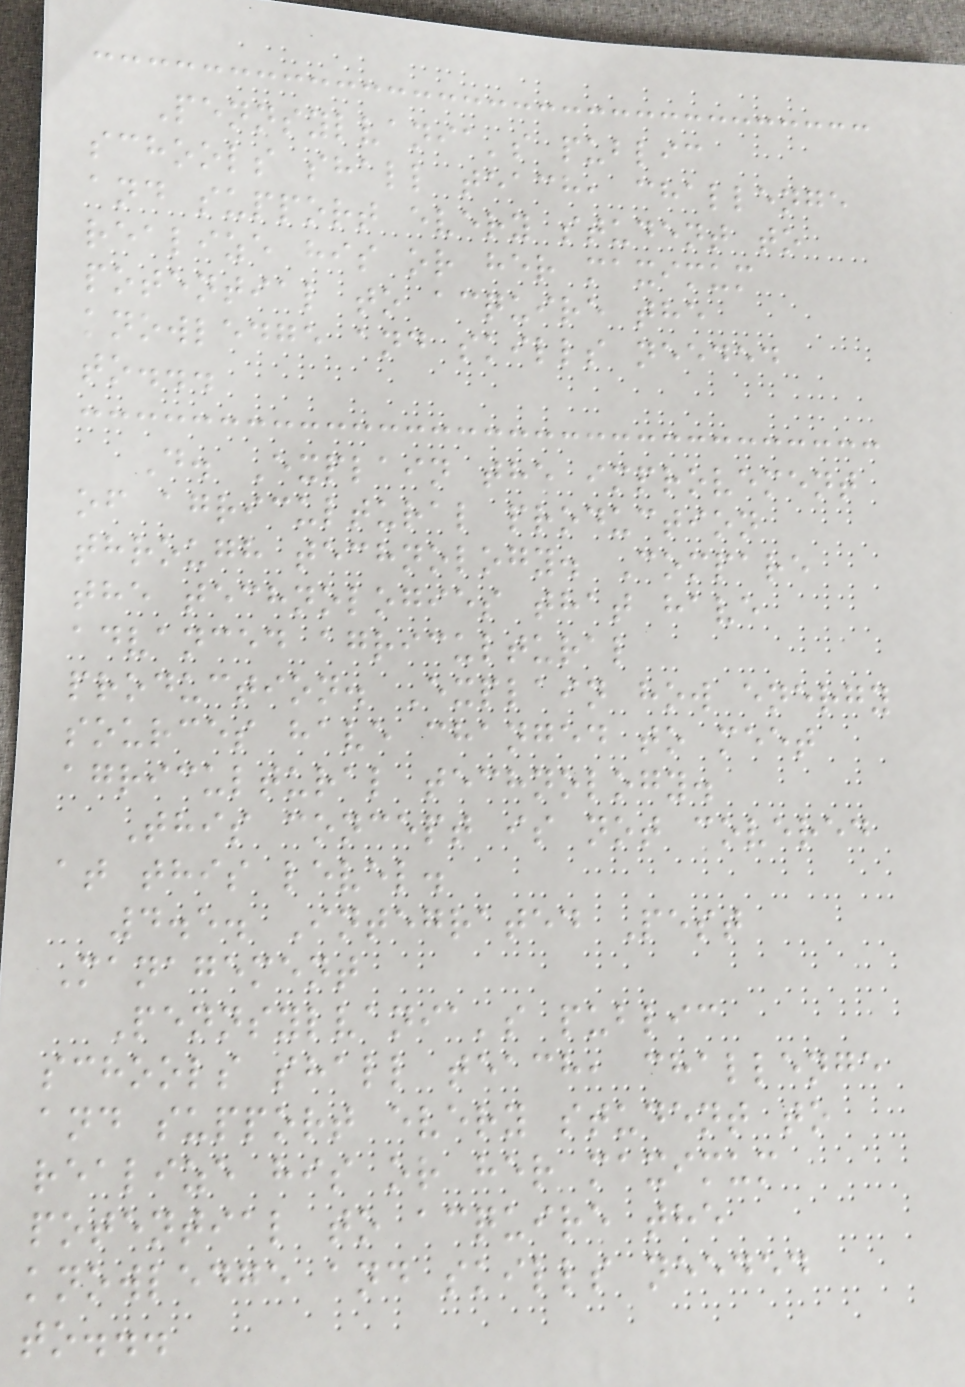Pennsylvania's public
schools shall teach, challenge
and support every student to
realize his or her maximum
potential to acquire the
knowledge and skills needed
to...
D. Explain the improvement
of agricultural production
through technology. Compare
the technologies that have
advanced agricultural
production. Explain how energy
sources have changed to meet
agricultural technology.
This concept is not covered
at this level.
4.5. Integrated Pest
Management
Pennsylvania's public
schools shall teach, challenge
and support every student to
realize his or her maximum
potential to acquire the
knowledge and skills needed
to...
